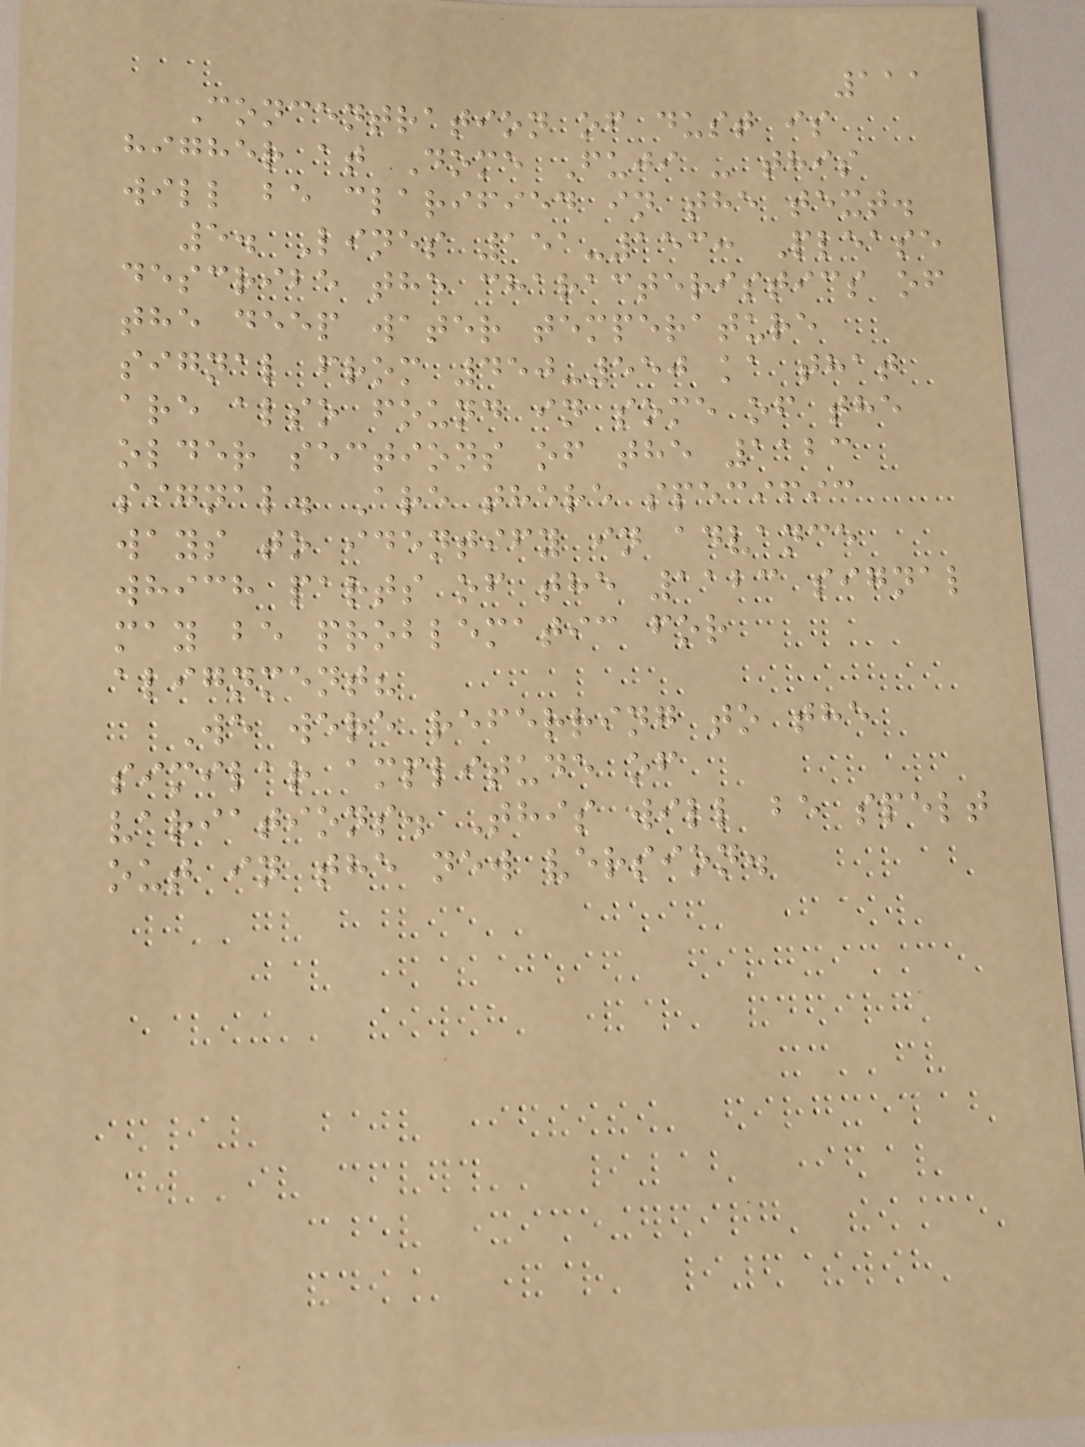111
Concentration of dust is
higher at Dome Fuji - this
will be clarified in the text.
5. Lines 151-153: Please
describe the characteristics of
the deep water temperature
signal from 450-550 ka that
are also found in some of the
older sections of the 1123
signal. Are there specific
ways to identify in advance
which parts of the 1123 signal
may be problematic for
alignment?
We were referring to the
similar amplitude of
variations. This will be spelt
out in the new version.
